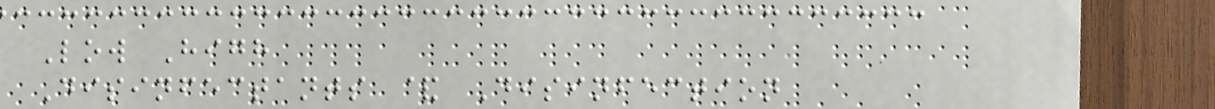Low High
Disinfectants & Disinfection
